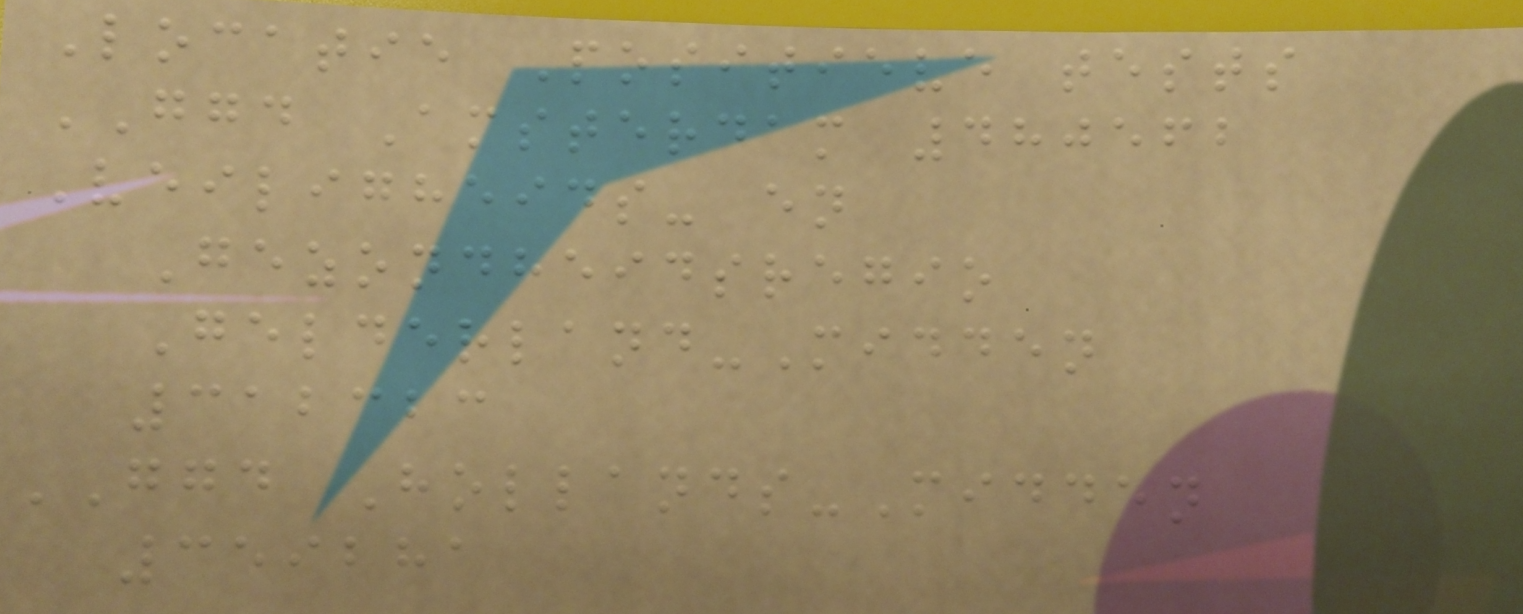Locatie Positieve tests
GGD Amsterdam 480562
Veiligheids- en
Gezondheidsregio
Gelderland-Midden
312323
GGD Hollands-Midden
359281
